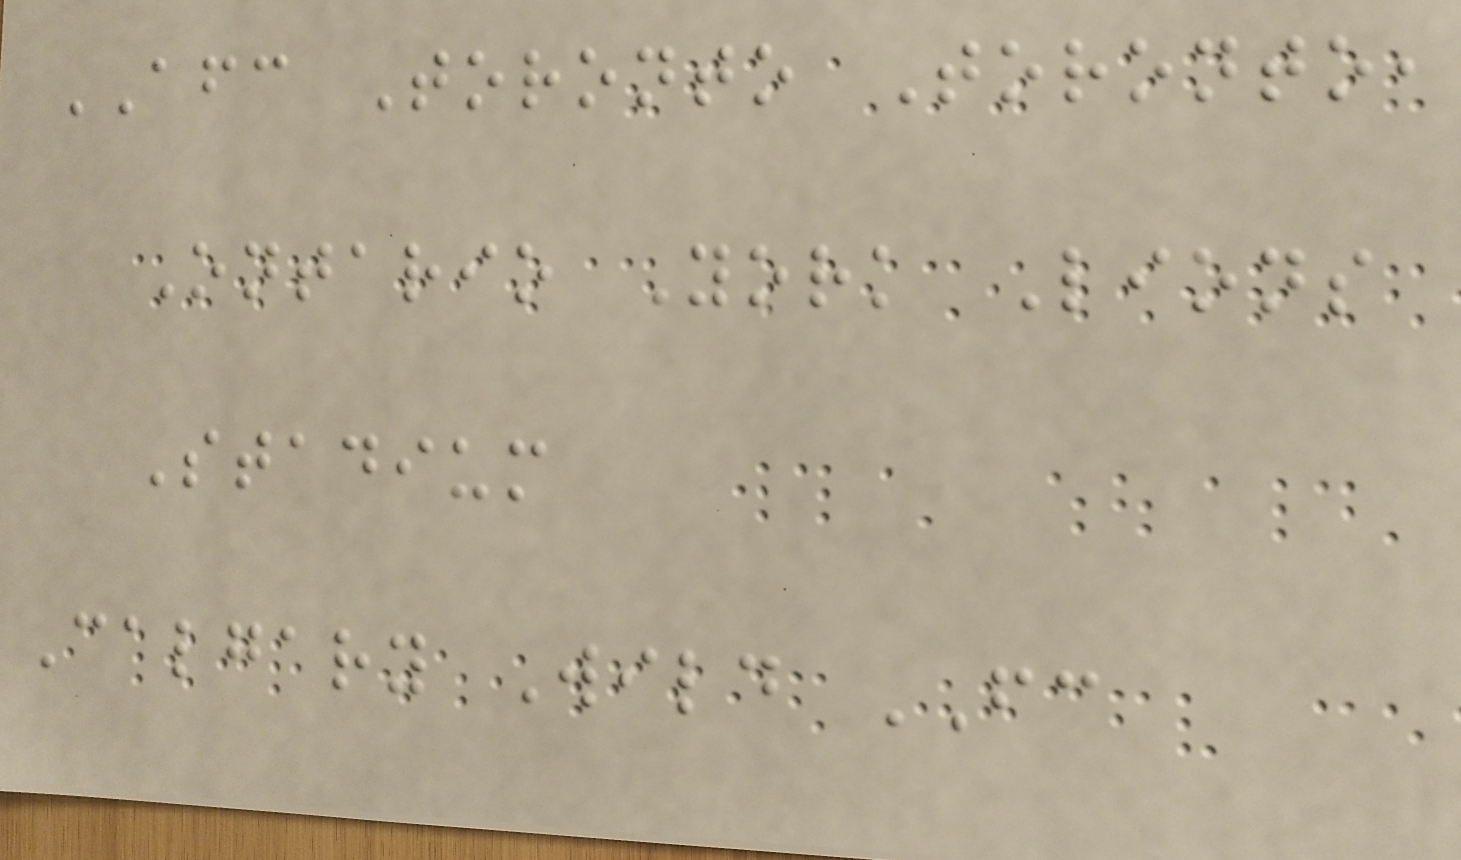AFC Toronto Toronto,
Ontario York Lions
Stadium
Calgary Wild FC
